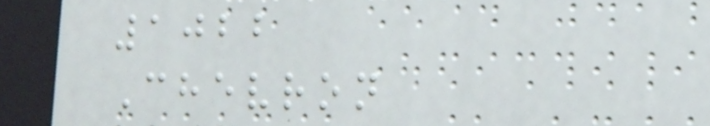1022
Chevron
